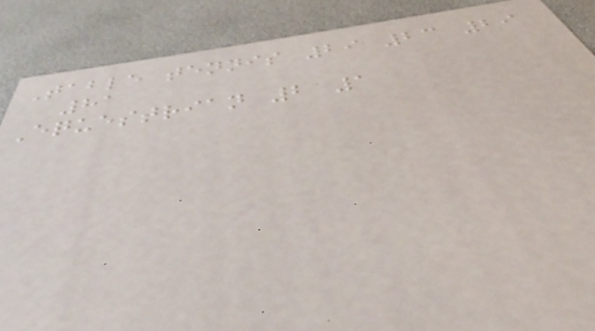Table tennis 29 23 29
81
Equestrian 2 1
